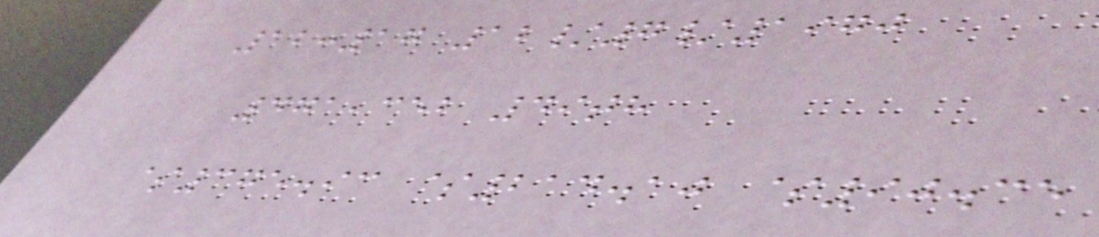12:17 12/7/1970
471,352 49th
$375.93 $214.10 $90.35
